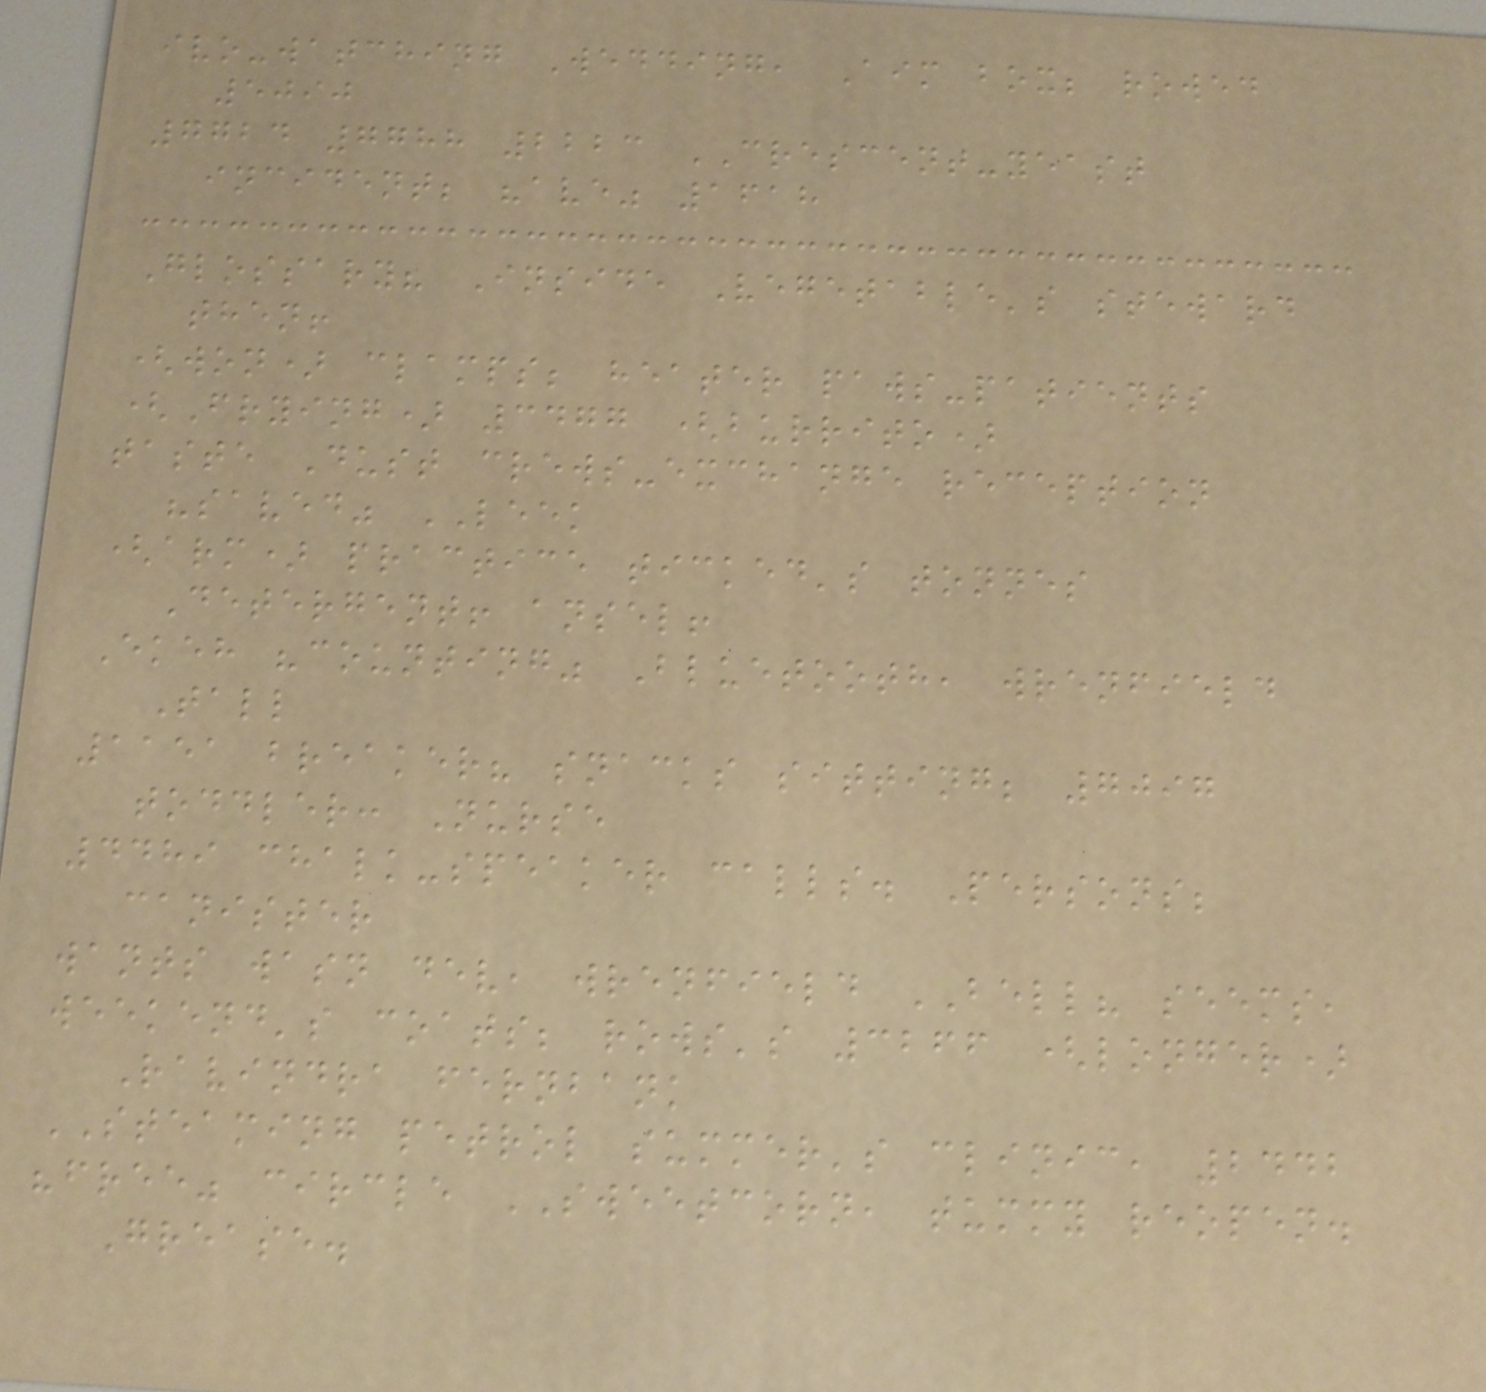ivo-watching Wedding, Aim box; rowed
5090
7724 7788 2223 CRESCENT-yeast
incident; "ave" 1618
Glossary? Inside Vegetable's steward
then!
(won) clamps; heater paws-patients
(Frying) 3477 (burrito)
taste Dust crews-exchange reception
"saved" LEEK
(arm) practice ticked's tonnes
Detergent! ansel!
Ekeh "counting" Bluetooth, wrenfield
Tall
1151 breaker? snacks sitting; 7097
toddler: Nurse
4489 chalk-speaker calls. Persons;
canister
wants wasn dev, wrenfield BELL? seems,
weekend's coats; rows's 3266 (longer)
Ravindra fernbank
STEAMING petrol summer's clinic, 2442
"free" circle SWEETCORN, tummy reopen.
Grease.
